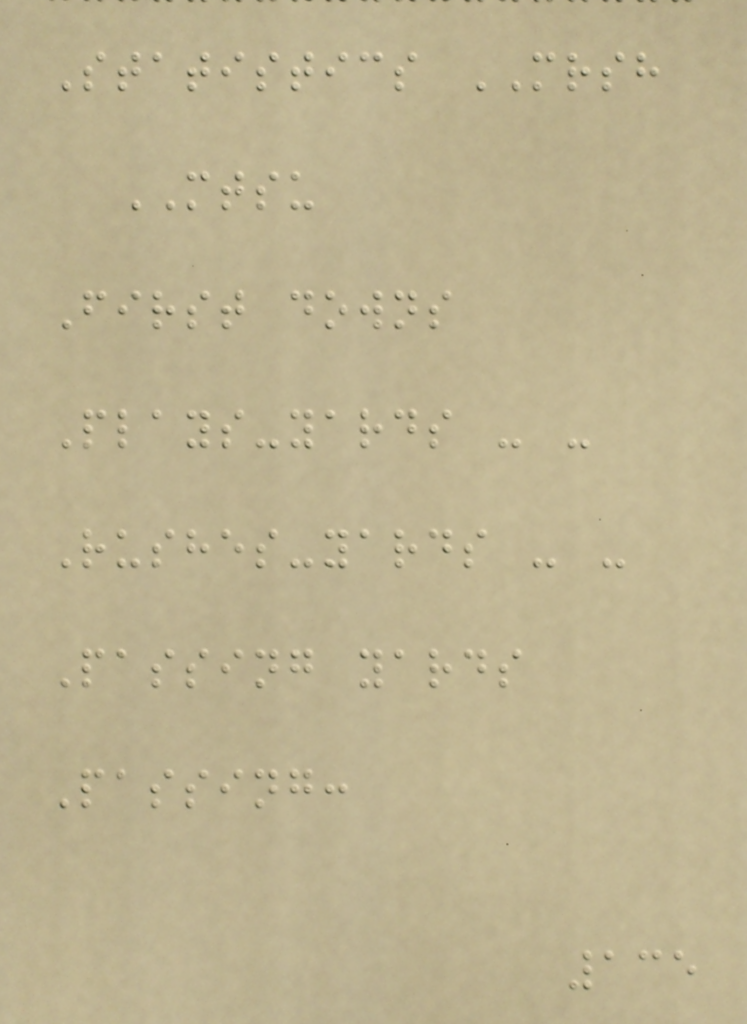Statistics MRSH
MTSU
First downs
Plays-yards - -
Rushes-yards - -
Passing yards
Passing:
135
